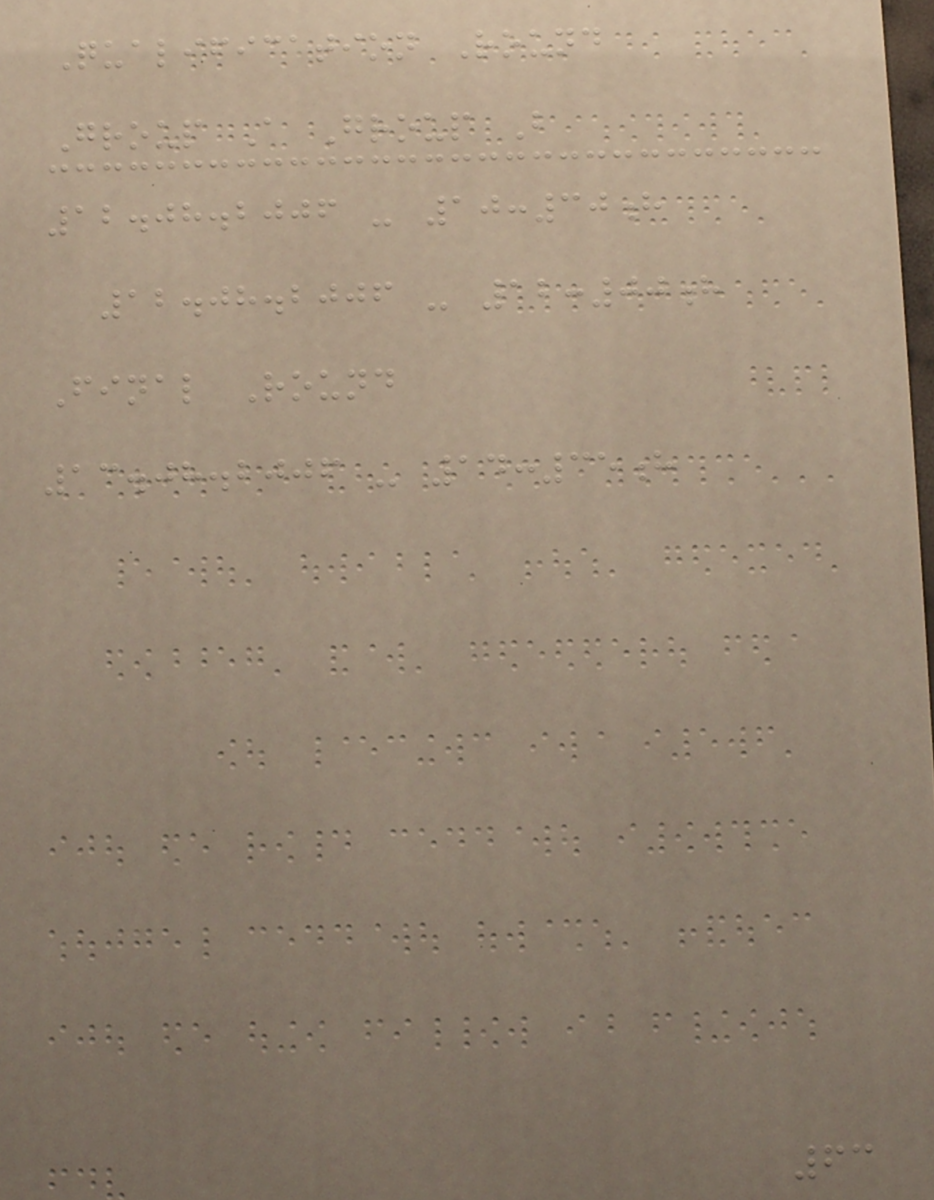Qualification Round
Group A Group B
12.08.2006 - 10:30h
12.08.2006 - 12:00h
Final Round
13.08.2006 - 14:35h
63
